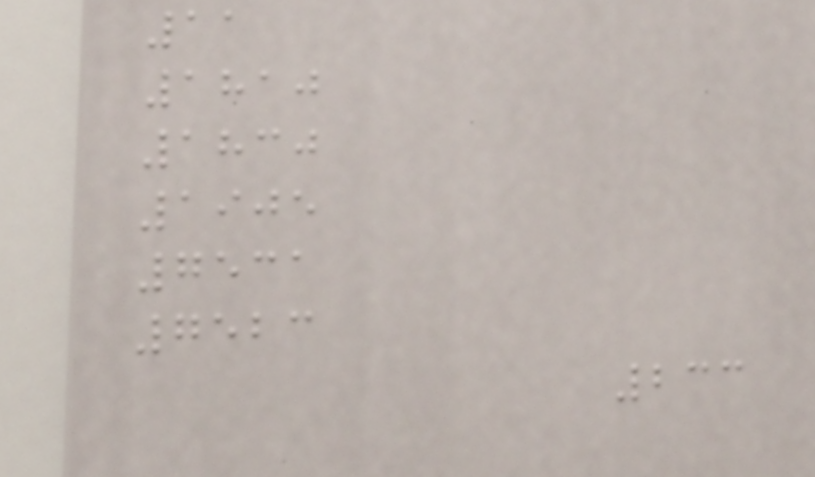11
1810
1830
1905
7531
7523
233
